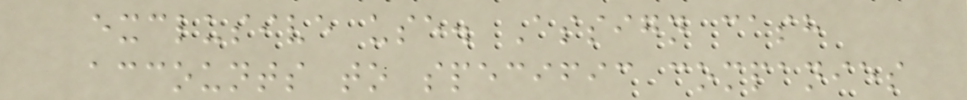exclusive use. Assign cash
accounts to specific companies
